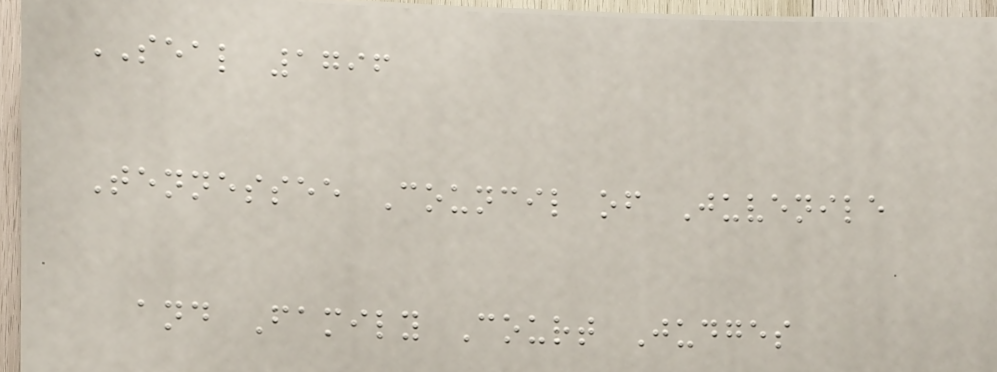SEAL 1796
Tennessee Council of Juvenile
and Family Court Judges
